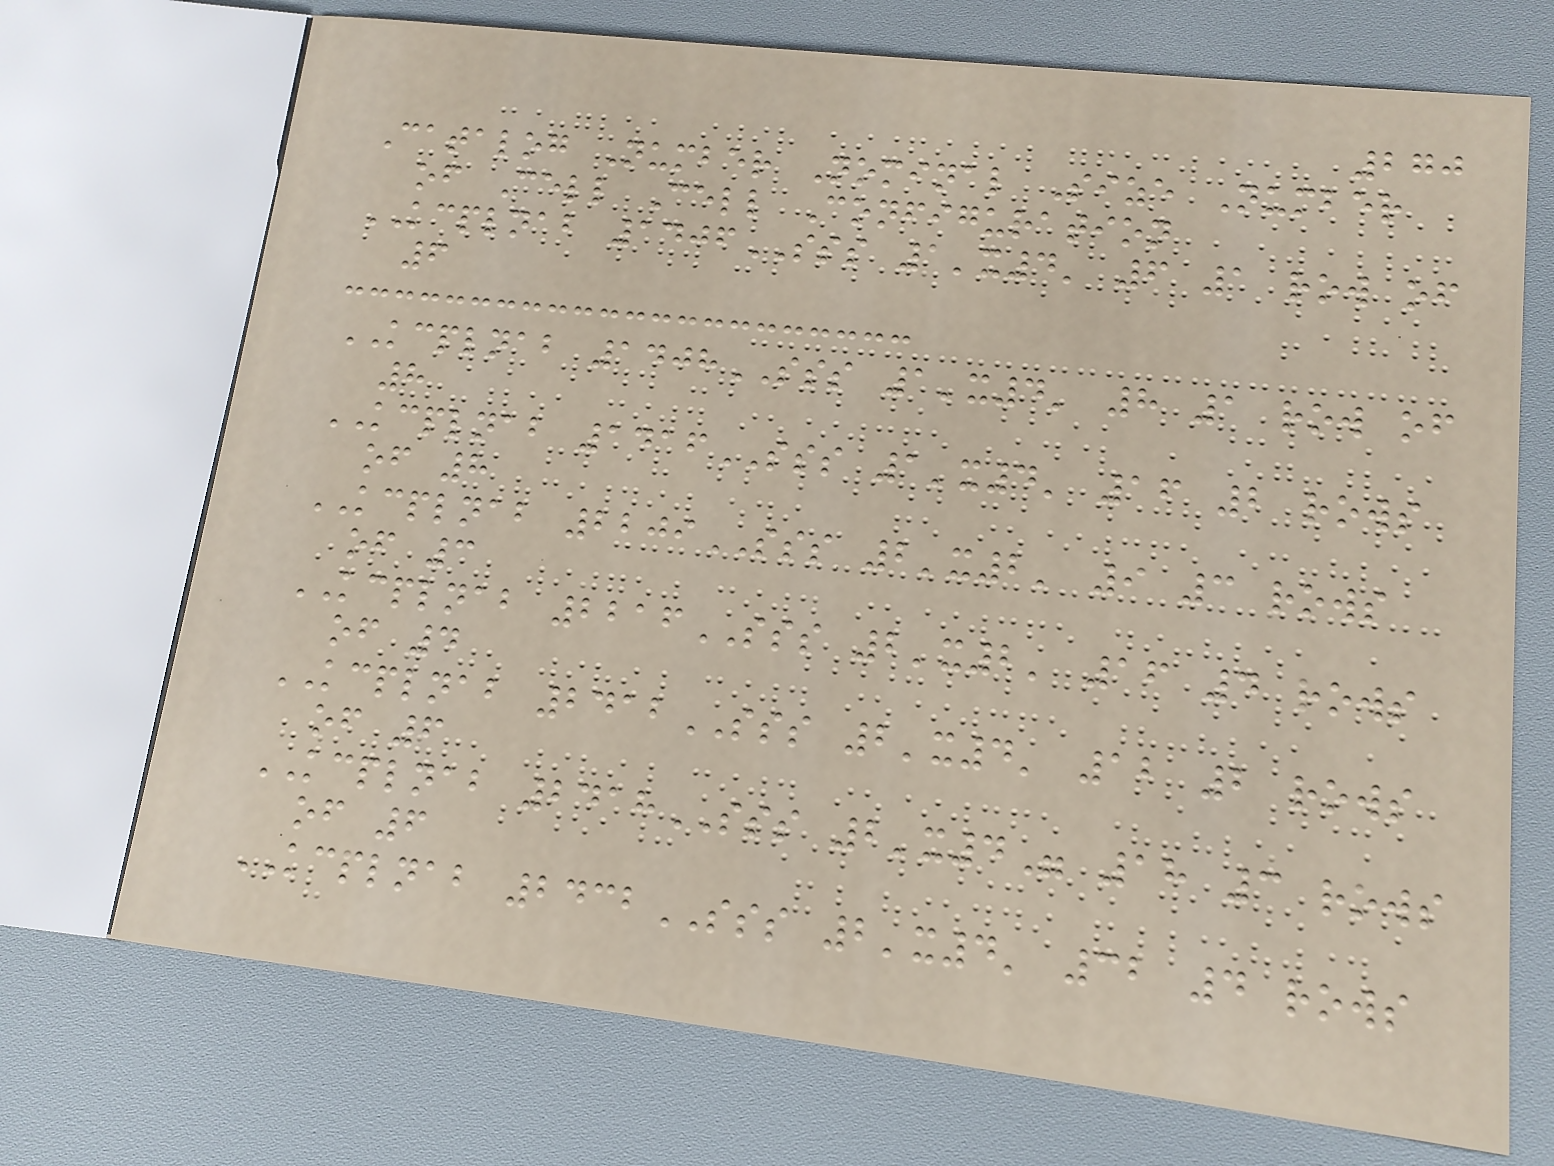270
Catalog Number Nominal Size Number
of Cell Cell Configuration
KCPLNAB 1406SSS 1'x4' 6 1 row of
6
KCPLNAB 1408SSS 1'x4' 8 1 row of
8
KCPLNAB 1416SSS 1'x4' 16 2 rows
of 8
KCPLNAB 2209SSS 2'x2' 9 3 rows
of 3
KCPLNAB 2216SSS 2'x2' 16 4 rows
of 4
KCPLNAB 2412SSS 2'x4' 12 2 rows
of 6
KCPLNAB 2418SSS 2'x4" 18 3 rows
of 6
KCPLNAB 2432SSS 2'x4' 32 4 rows
